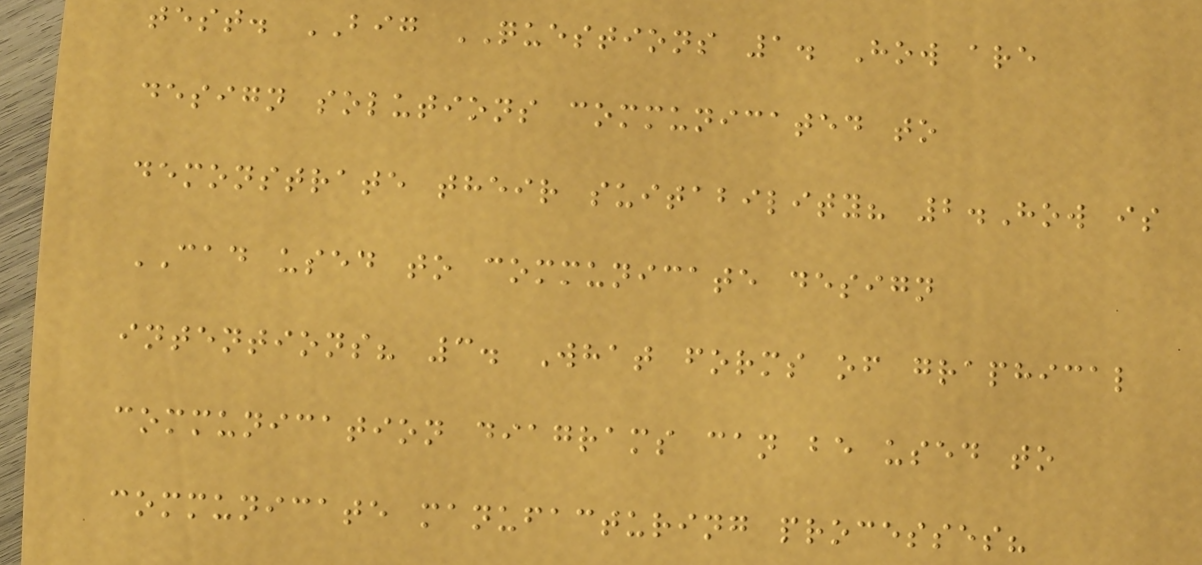test. BIG QUESTIONS 1. How are
design solutions communicated to
demonstrate their suitability? 2.How is
CAD used to communicate design
intentions? 3. What forms of graphical
communication diagrams can be used to
communicate manufacturing processes?
